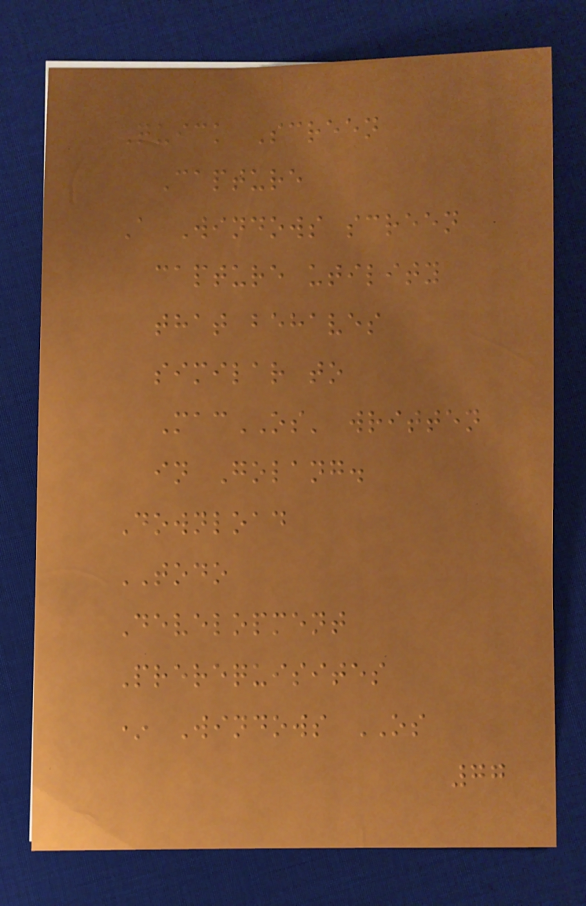Quick Screen
Capture
A Windows screen
capture utility
that behaves
similar to
MacOS' written
in Golang.
Download
TODO
Development
Prerequisites
* Windows OS
77
